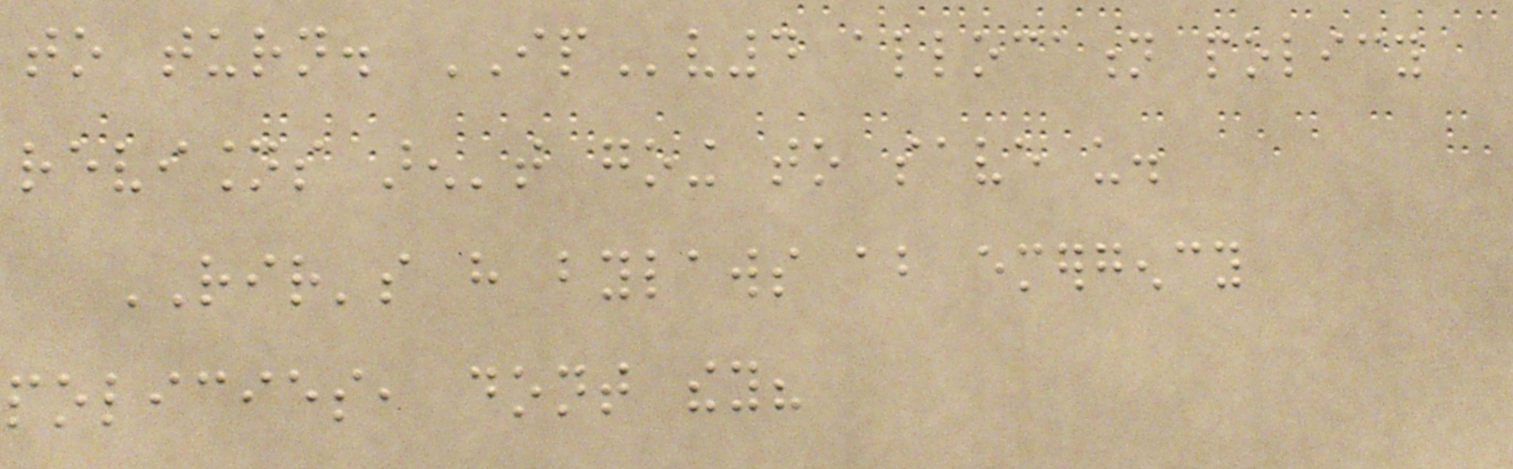to turn. IPv4 allocation policy
revisions aren't going to save us.
RIR's have bylaws about emergency
policies, dont they?
